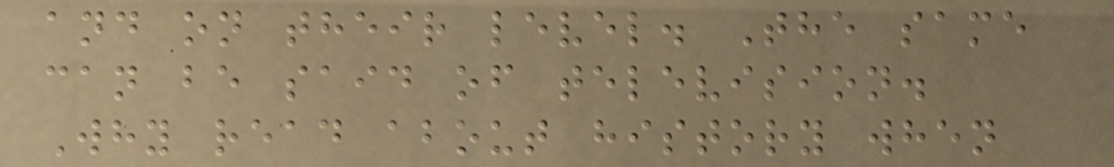and on their level. The same
can be said of television.
Why read about history when
